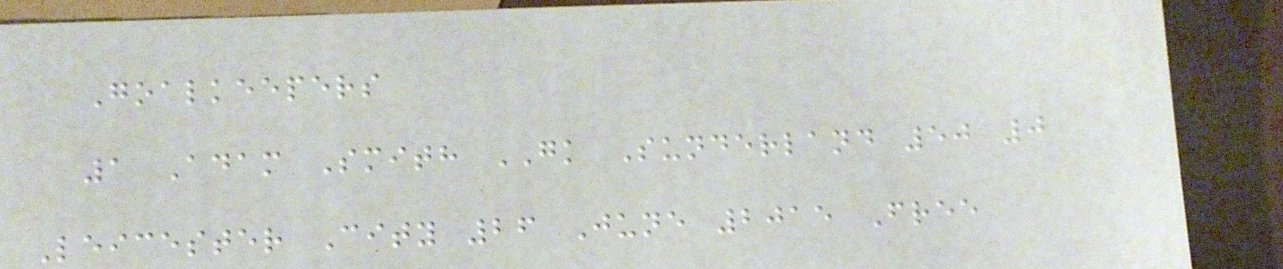Goalkeepers
1 Adam Smith GK Sunderland 50 0
Leicester City 26 June 2015 Free
